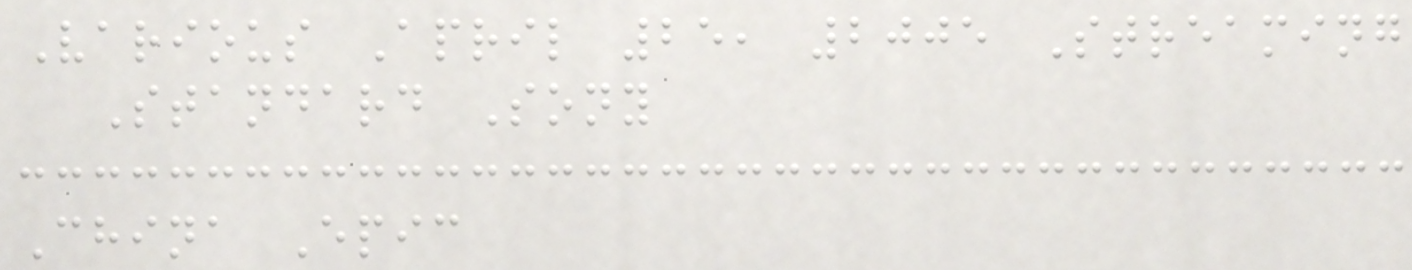Various April 25, 2005 Streaming
Standard Sony
China Epic
